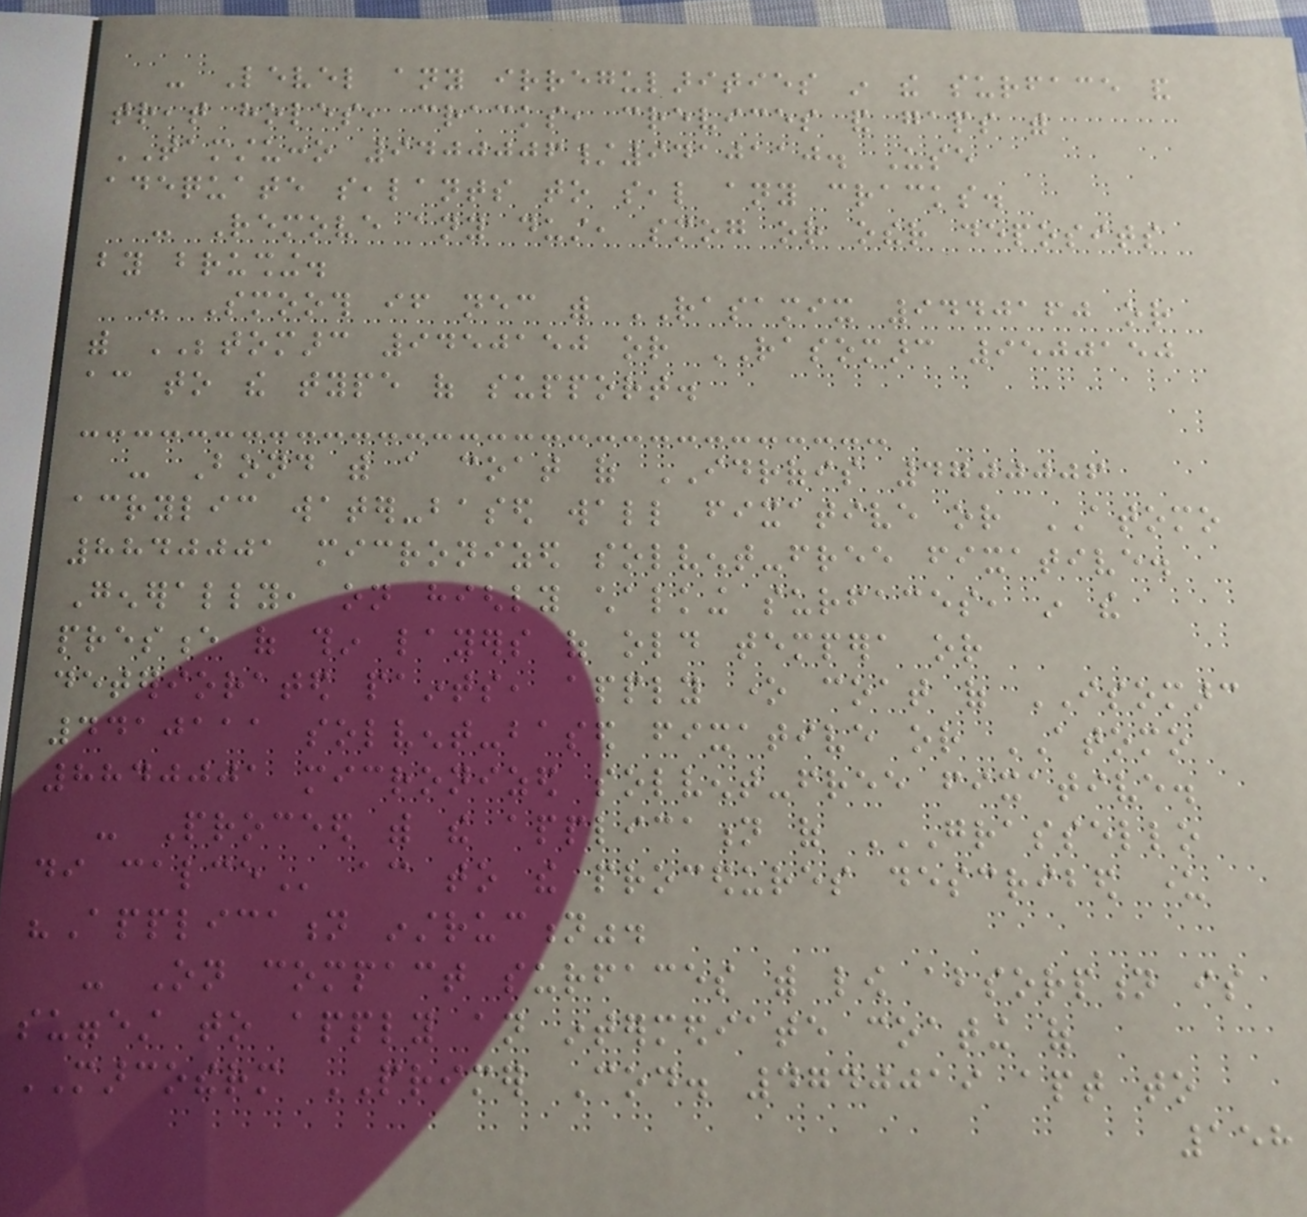- Level any irregularities in the surface and
treat holes, cracks, crevices and gaps with
TAMSTUCCO 9400006/9410110. Use
adequate sealants to seal any cracks.
- Remove any dust, smog or other deposits
by brushing.
- Smooth if necessary with RASAMIX 9440160 or
with BETOMARC 9450150 or RASOMARC 9500150
according to the type of support.
- Bond with a coat of IDROFIS 4700006
acrylic water-based wall fixative or ATOMO
8840001 micronized solvent-free fixative.
Generally, on highly chalking surfaces, in the
presence of thin layers of old tempera or
deteriorated paints, apply one coat of ISOMARC
4410111 solvent-based fixative or ATOMO
8840001 micronized solvent-free fixative.
- Proceed with the application of GRASSELLO
DI CALCE according to the procedures described under
"Application instruction".
- On compact surfaces with low absorption is
suggest to apply an intermediate coating of
MARCOTHERM PRIMER Cod. 4740019 apt to
158
